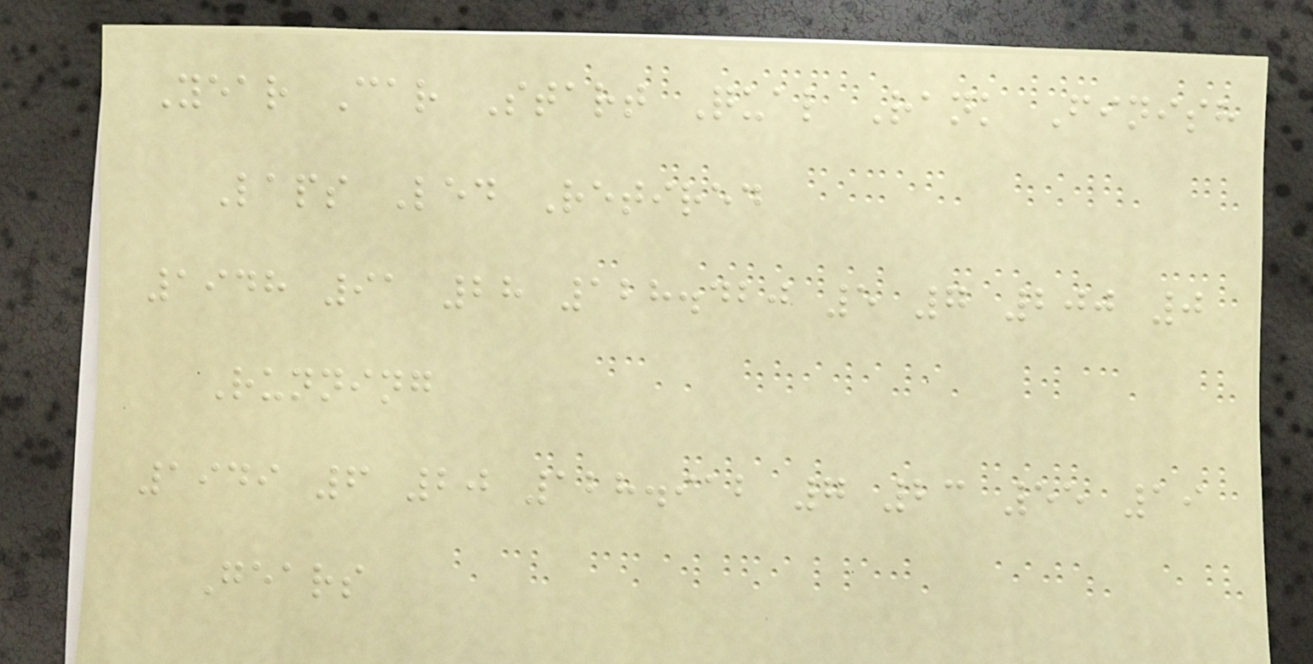Year Car Start Qual Rank Finish
Laps Led Retired
1948 91 28 128.420 5 7 200 0
Running
1949 6 20 128.912 7 23 55 19
Gears
